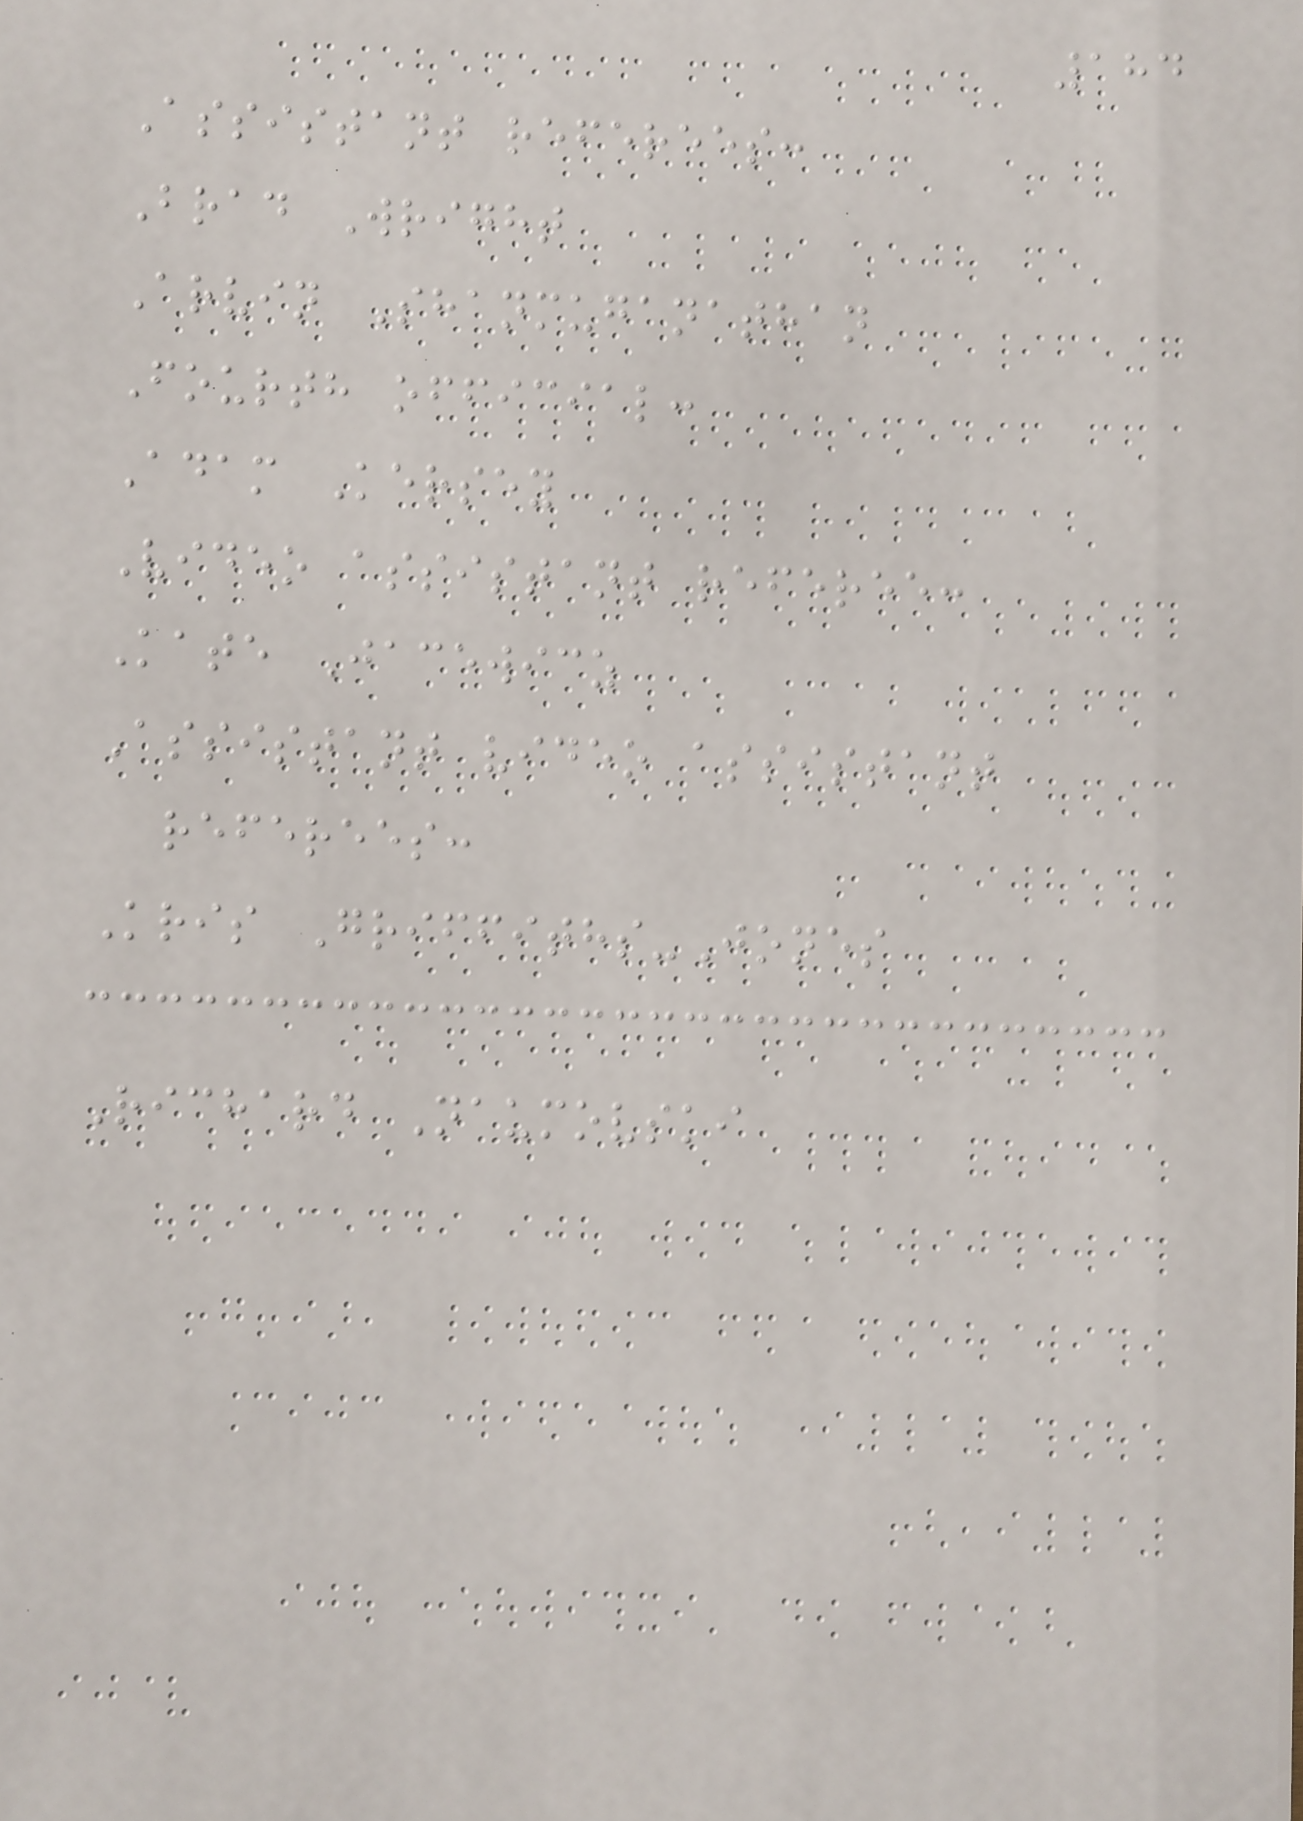184
Assistant referees:
Brad Wright
Arvin Shanmuganathan
Fourth official:
Adam Kersey
Video assistant referee:
Kate Jacewicz
Assistant video assistant
referees:
Kris Griffiths-Jones
Richard Naumovski
